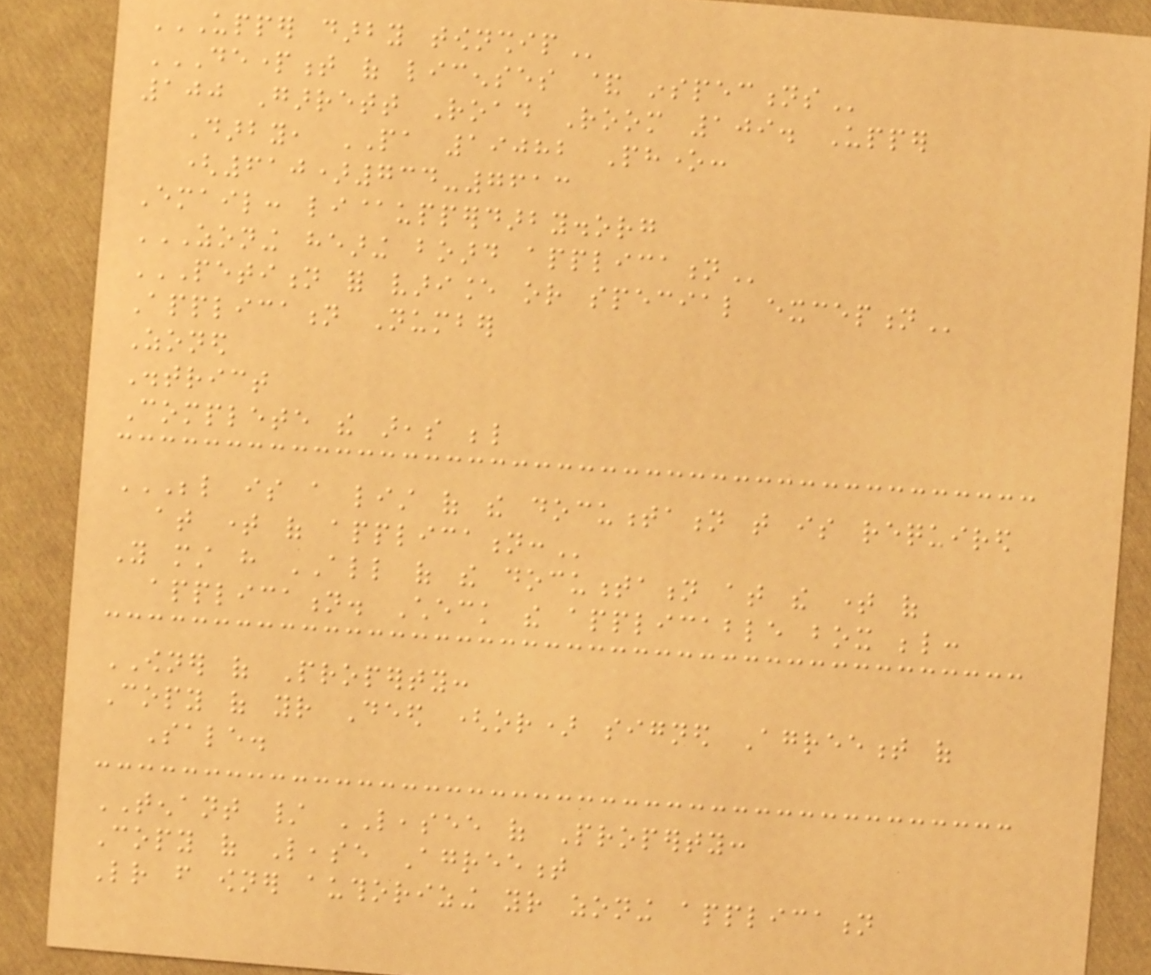UPPER DARBY TOWNSHIP
DEPARTMENT OF LICENSES & INSPECTIONS
100 Garrett Road Room 109. Upper
Darby, PA 19082 Phone:
(610)734-7613
Email: li@upperdarby.org
ZONING HEARING BOARD APPLICATION
PETITION FOR VARIANCE OR SPECIAL EXCEPTION
Application Number
Zoned
District
Complete the areas below
BELOW IS A LIST OF THE DOCUMENTATION THAT IS REQUIRED
AT TIME OF APPLICATION:
You must have ALL of the documentation at the time of
application. Check the applicable box below:
OWNER of Property:
Copy of your Deed (or) signed Agreement of
Sale.
TENANT / LEASEE of Property:
Copy of Lease Agreement
Letter from owner authorizing your zoning application
